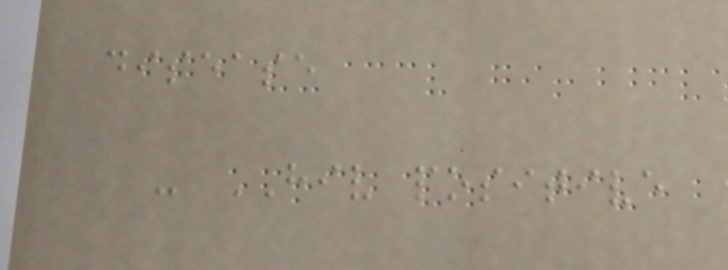disease
- HIV positive
